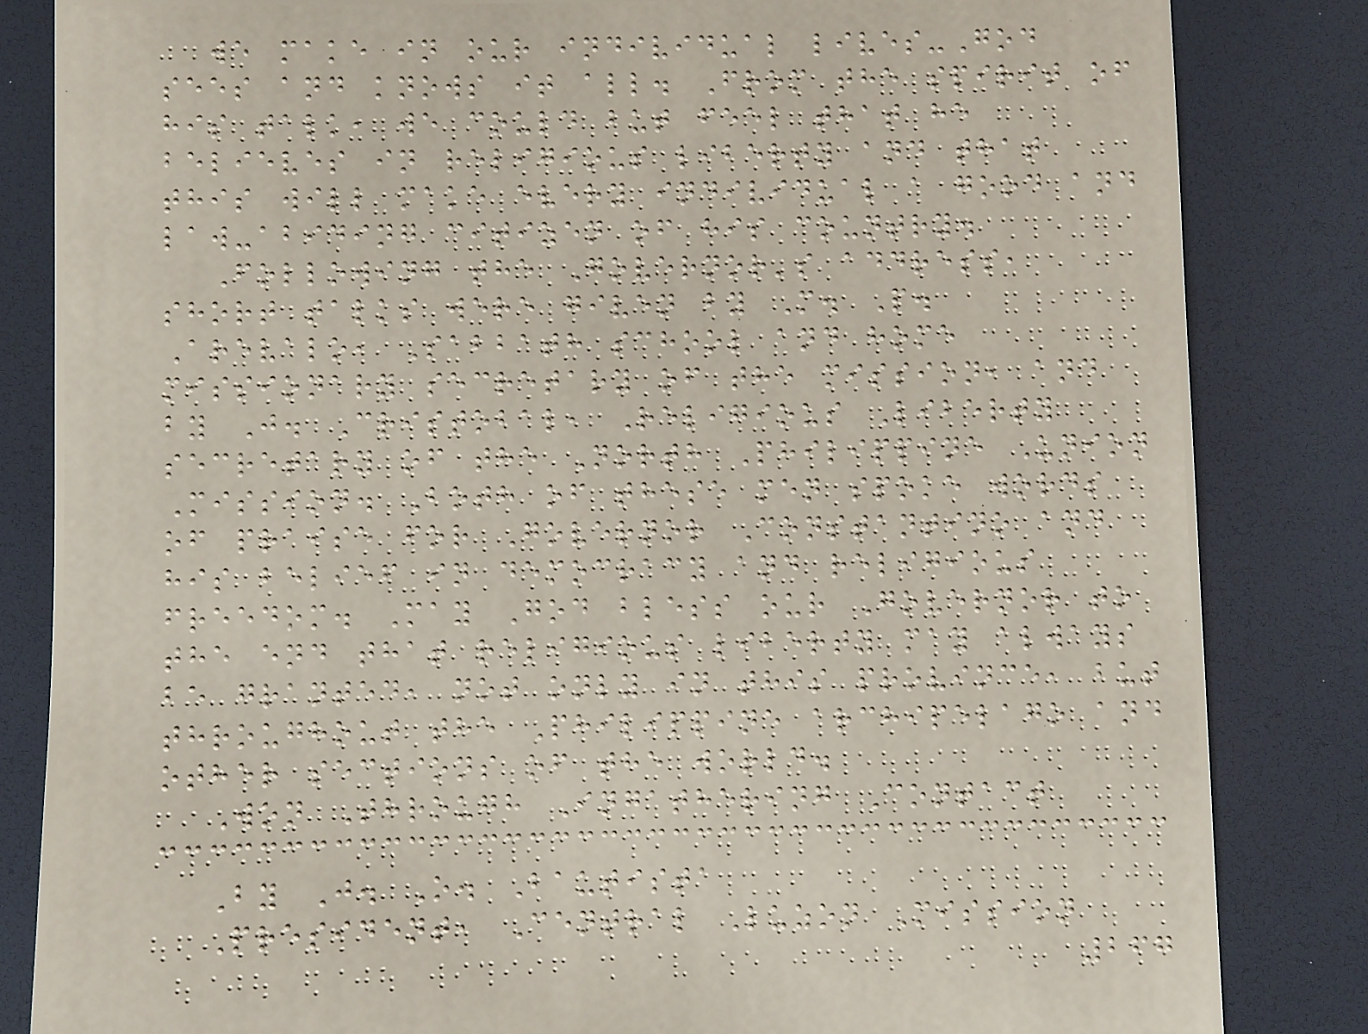we make in our individual lives-God
sees and knows it all. From the spirit of
his talk, we could but feel that he
believes in religious liberty and that
this will make every individual a good and
law-abiding citizen of his country.
Following the Governor's address,
short talks were given by M. P.
Arevalo, Sabbath school and home
missionary secretary of the mission, and
by J. Cristobal, Religious Liberty
secretary of the North Philippine Union
Mission. Both of these men spoke words
of praise for Governor Constantino and
his belief in democracy and religious
freedom. May God bless our Governor to
the end that religious liberty may always
be granted, not only in this province, but
throughout the Philippine archipelago and
other sections of the world.
Won Through Ingathering Contact
By J. O. Bautista
President, Central Luzon Mission
267
